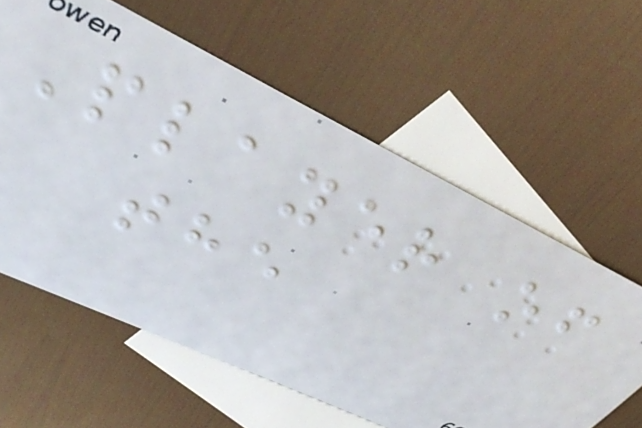Player of
the
